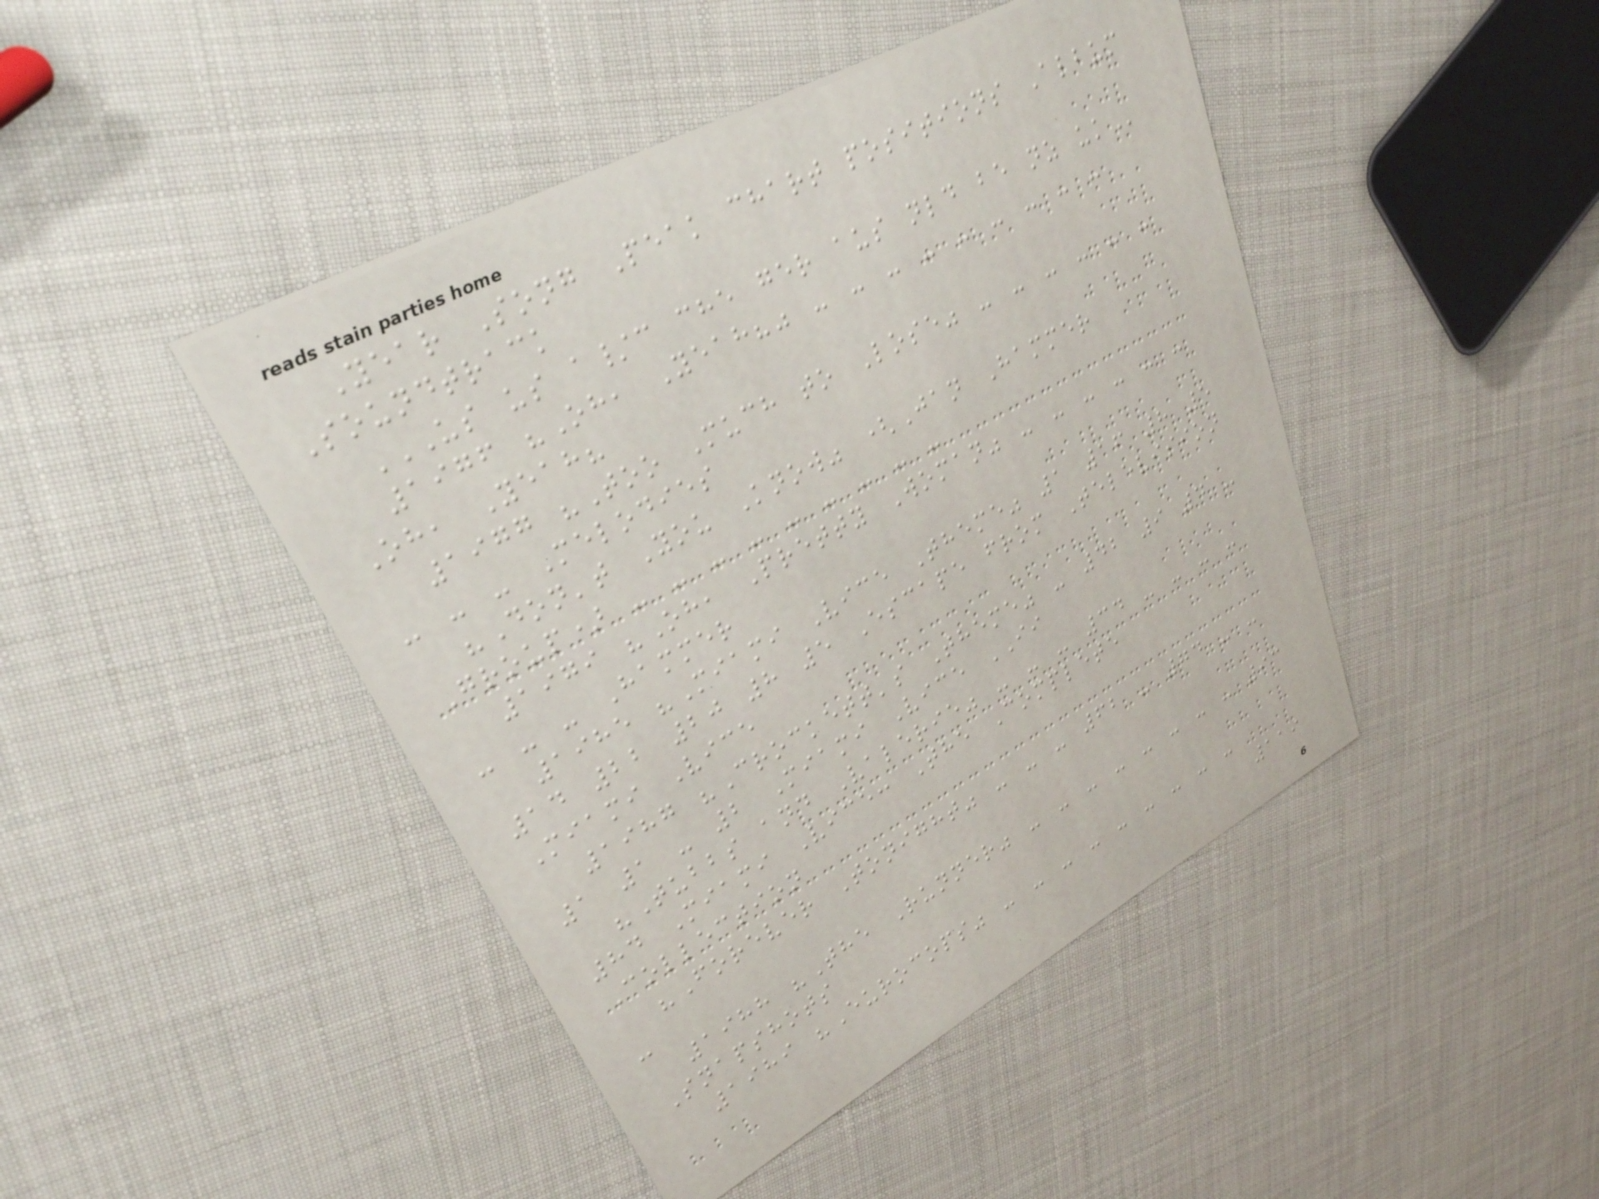Year Song Peak chart positions Album
Soundtrack
US US A/C CHE GER AUS NLD BE NZ UK
1976 "Oh, Yeah?" - - - - - - - - -
Oh, Yeah?
1977 "Too Much to Lose" - - - - - -
- - - Melodies
"Don't You Know" (Jan Hammer
Group) - - - - - - - - -
1979 "Oh, Pretty Woman" - - - - - -
- - - Hammer
1985 "Miami Vice Theme" 1 16 8 5
14 22 20 8 5 Escape from Television
Miami Vice
1987 "Crockett's Theme" - 42 9 4 -
1 1 - 2 Miami Vice II
"Tubbs and Valerie" - - - 34 - - - -
84 Miami Vice: The Complete
Collection
"Forever Tonight" - - - 62 - 74 - -
-
1988 "The Runner" - - - - - - - - 93
Snapshots
1989 "Eurocops" - - - - - - - - -
119
